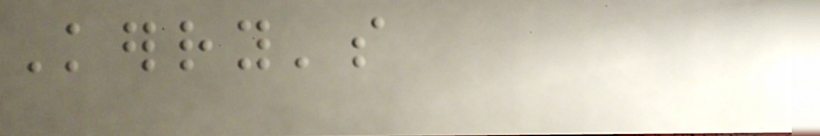Kerry's
